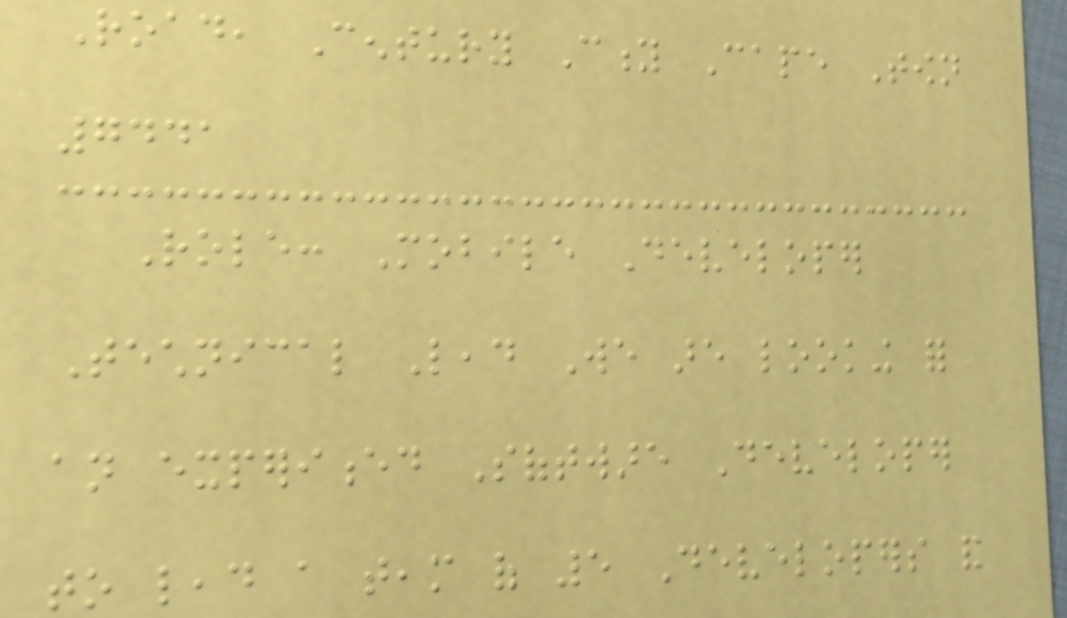Road, Century City Cape Town
7441
Role: Mobile Developer
Technical Lead We are looking for
an experienced Software Developer
to lead a team of 5 Developers and
